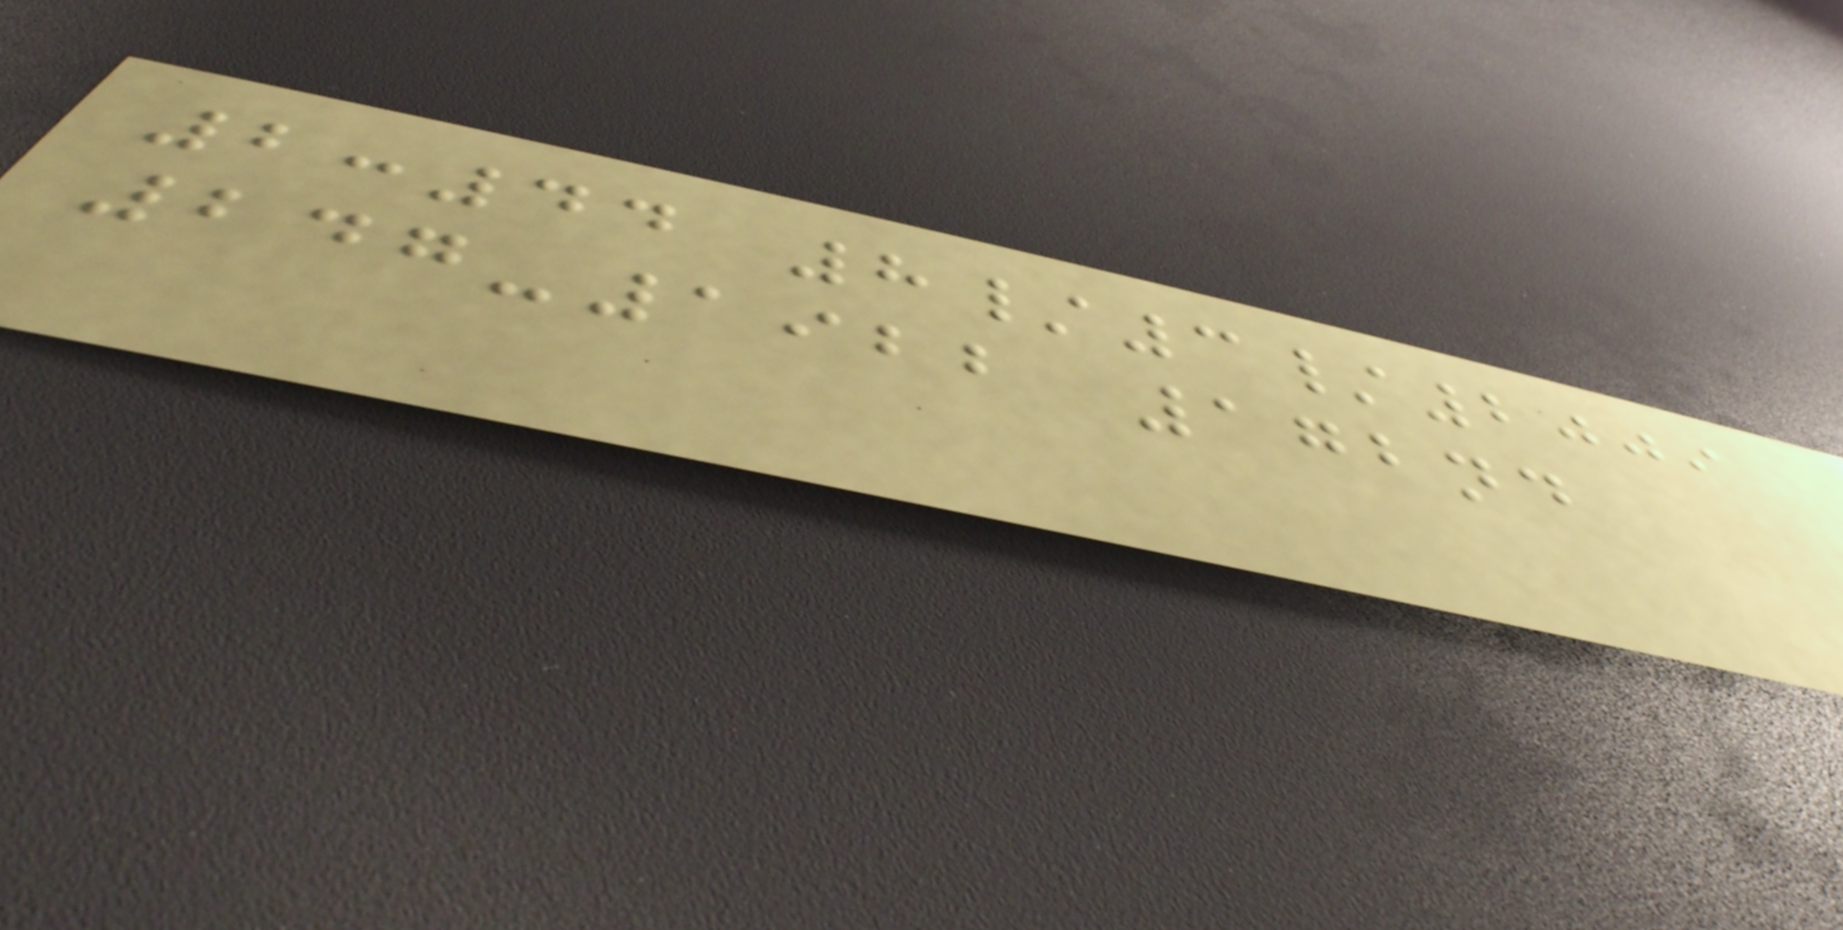2:44 8/3/2009
247-1922 172nd
